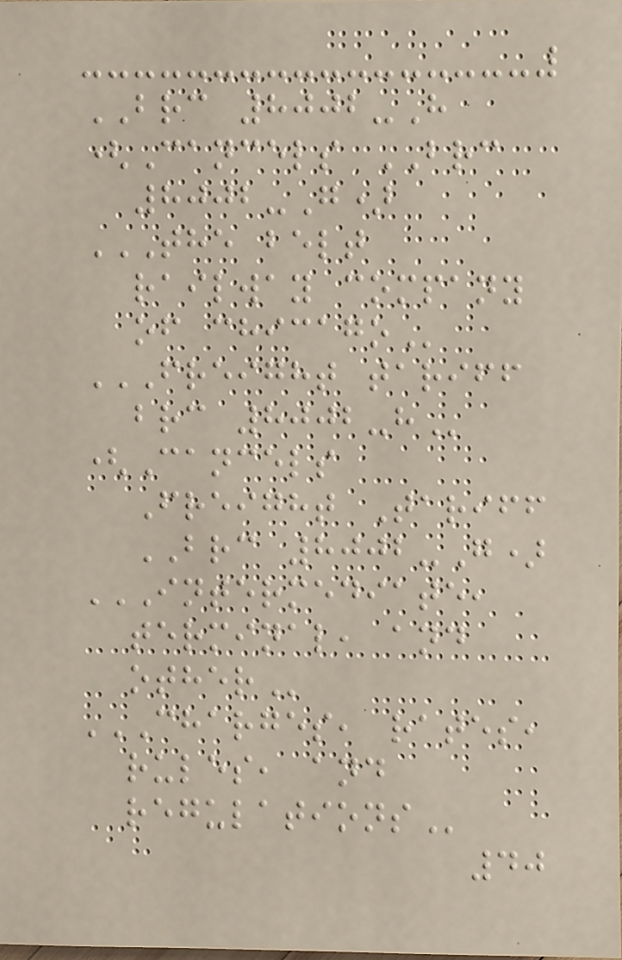BRC 8002-H
(Cancels BRC
8002-G)
THE BELT
RAILWAY COMPANY
OF CHICAGO
FREIGHT TARIFF
BRC 8002-H
(Cancels
Freight Tariff
BRC 8002-G)
INTERMEDIATE,
TERMINAL, AND
OTHER
CHARGES, RATES,
RULES, AND
REGULATIONS
40
